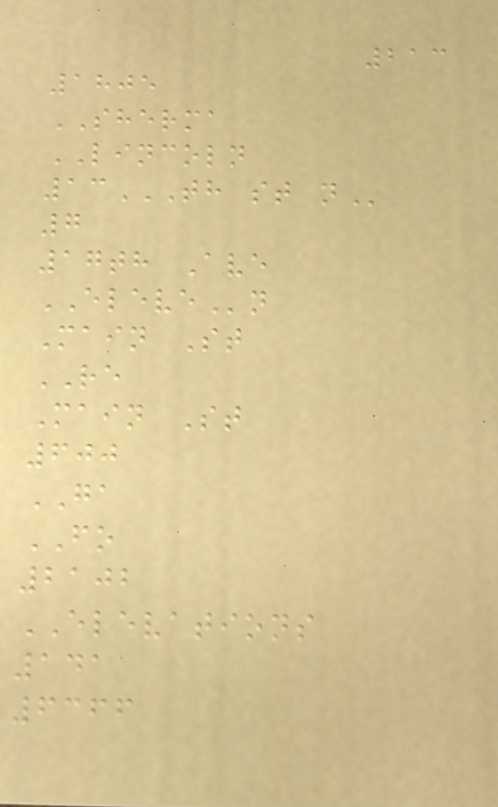213
1805
SHERMA
LINCOLN
13TH ST N
7
17th Ave
ELEVEn
Main St
RE
Main St
600
GA
FO
2102
ELEVATIONS
141
6366
